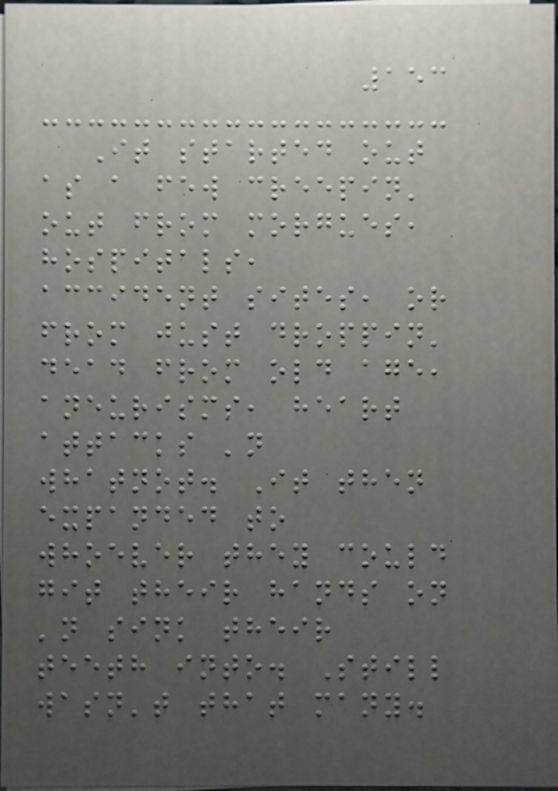153
It started out
as a few creepin'
out from morgues,
hospitals,
accident sites, or
from just droppin'
dead from old age,
aneurisms, heart
attacks 'n
whatnot. It then
expanded to
whoever they could
git their hands on
'n sink their
teeth into. Still
wasn't that many.
